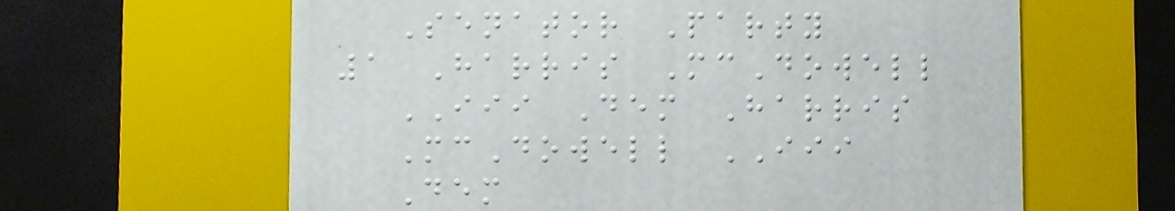Senator Party
1 Harris McDowell
III Dem Harris
McDowell III
Dem
